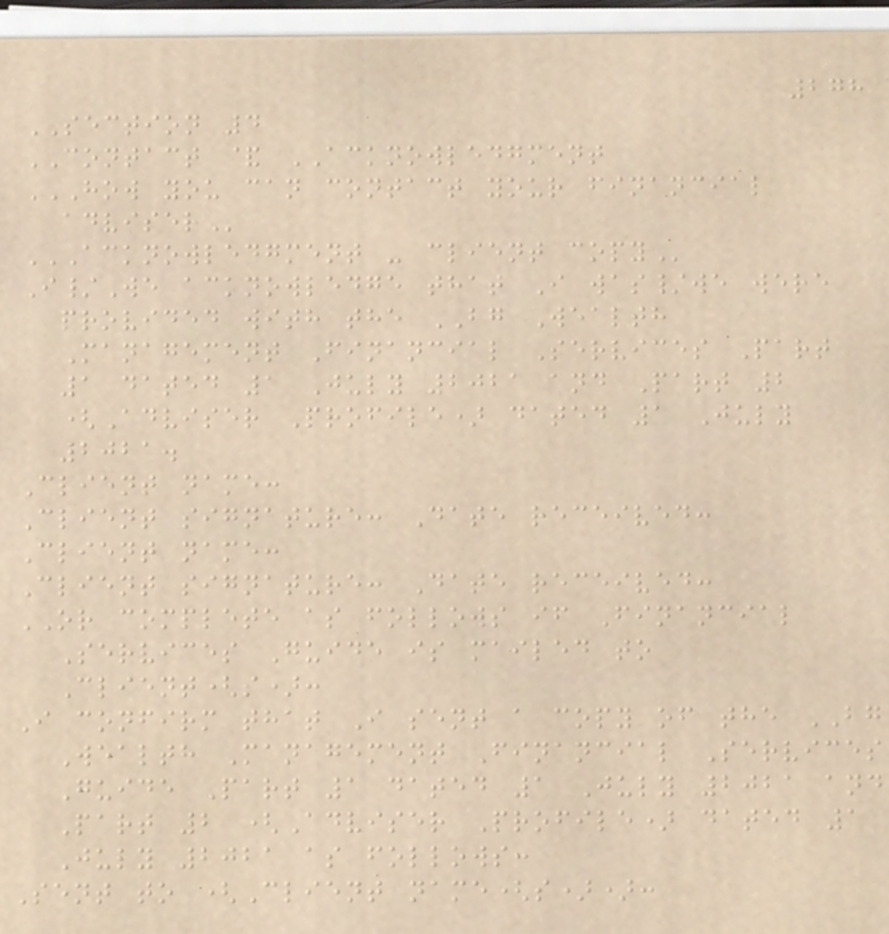278
SECTION 4
CONTACT & ACKNOWLEDGMENT
HOW YOU CAN CONTACT YOUR FINANCIAL
ADVISER
ACKNOWLEDGMENT - CLIENT COPY
I/We acknowledge that I was/we were
provided with the BG Wealth
Management Financial Services Part
1 dated 1 July 2021 and Part 2
(Adviser Profile) dated 1 July
2021.
Client name:
Client signature: Date received:
Client name:
Client signature: Date received:
OR complete as follows if Financial
Services Guide is mailed to
Client(s):
I confirm that I sent a copy of the BG
Wealth Management Financial Services
Guide Part 1 dated 1 July 2021 and
Part 2 (Adviser Profile) dated 1
July 2021 as follows:
Sent to (Client name(s)):
